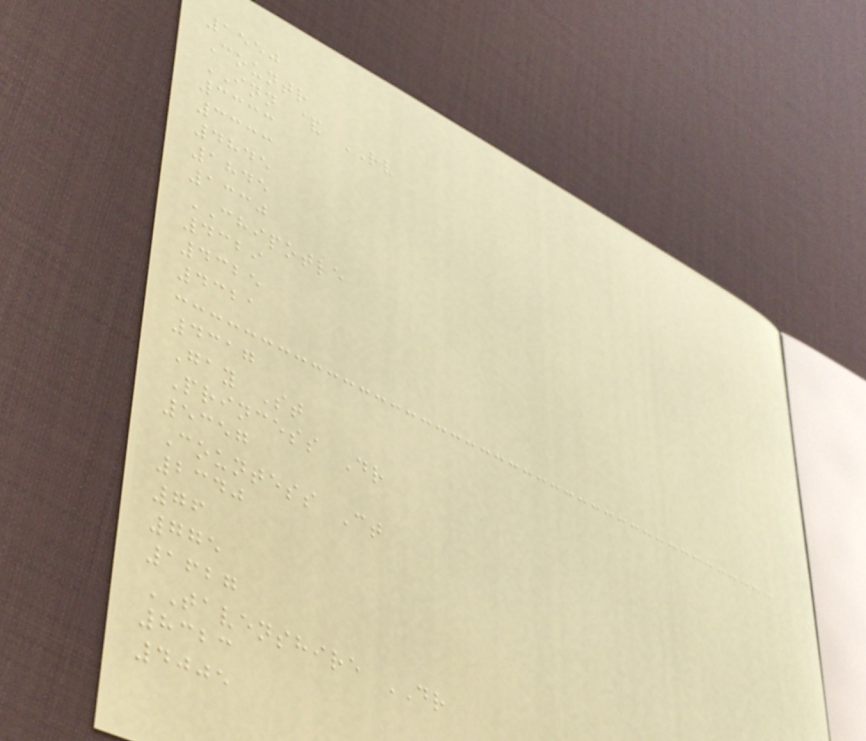1550
Countr
INN & RV
3333
3333
4845
1845
1330
CHIPOTLE
4329
4325
4321
4317
Gay St
Princess Dr
5357
Countess Ct
2340
76
775
1627
TAVENSHIRE DR
8323
4005
